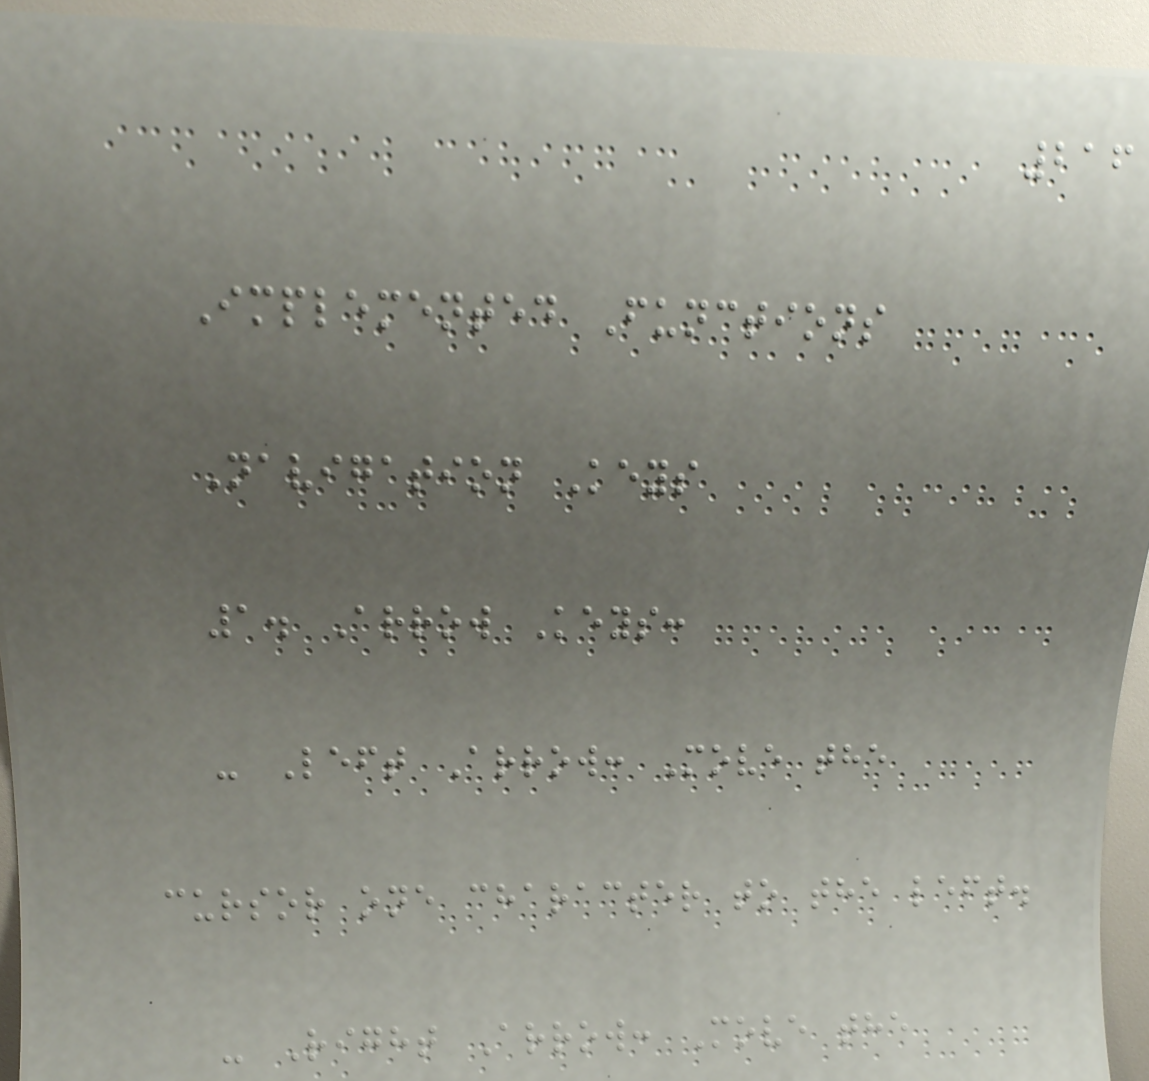216
Implemented Functions
Navigation Keys
1. Arrow Keys:
- Left Arrow: Move the
cursor one character to the left.
- Right Arrow: Move the
